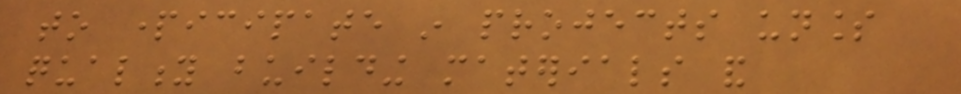to participate in projects unless
quality building materials and
